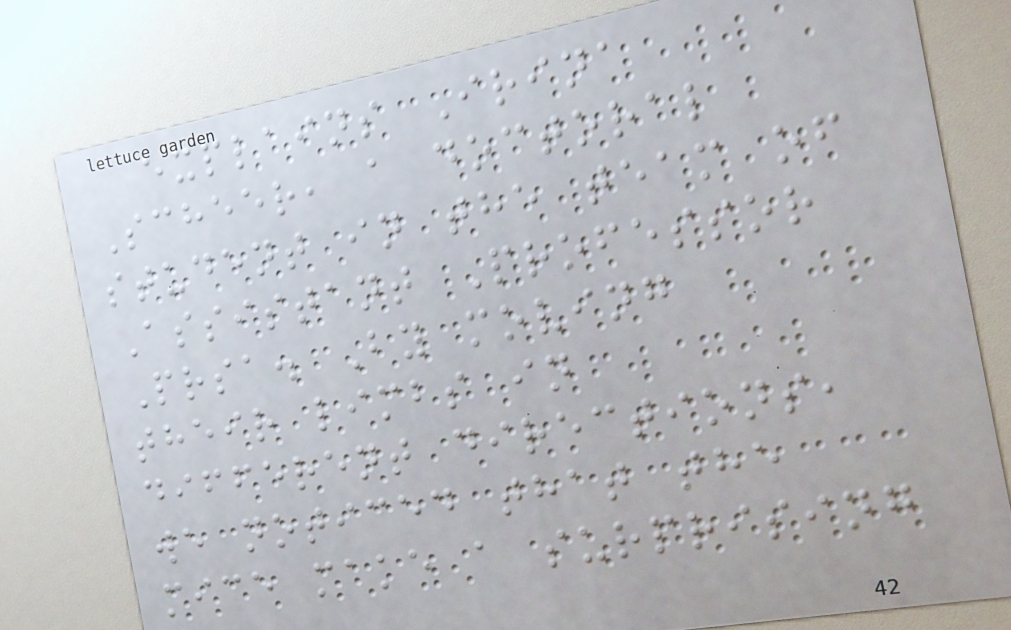explains Irina
Scheer, a doctoral
student in the team of
Assistant Professor
Prsa. By moving
their limbs in
different directions,
we noticed that the
mice make a surprising
